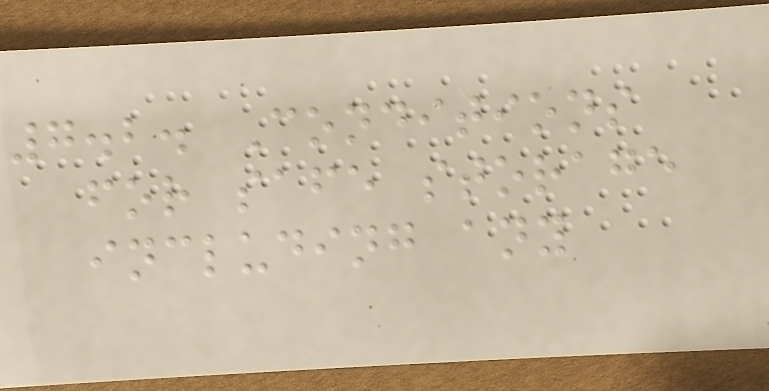7.2. Conditions
for safe storage
including any
